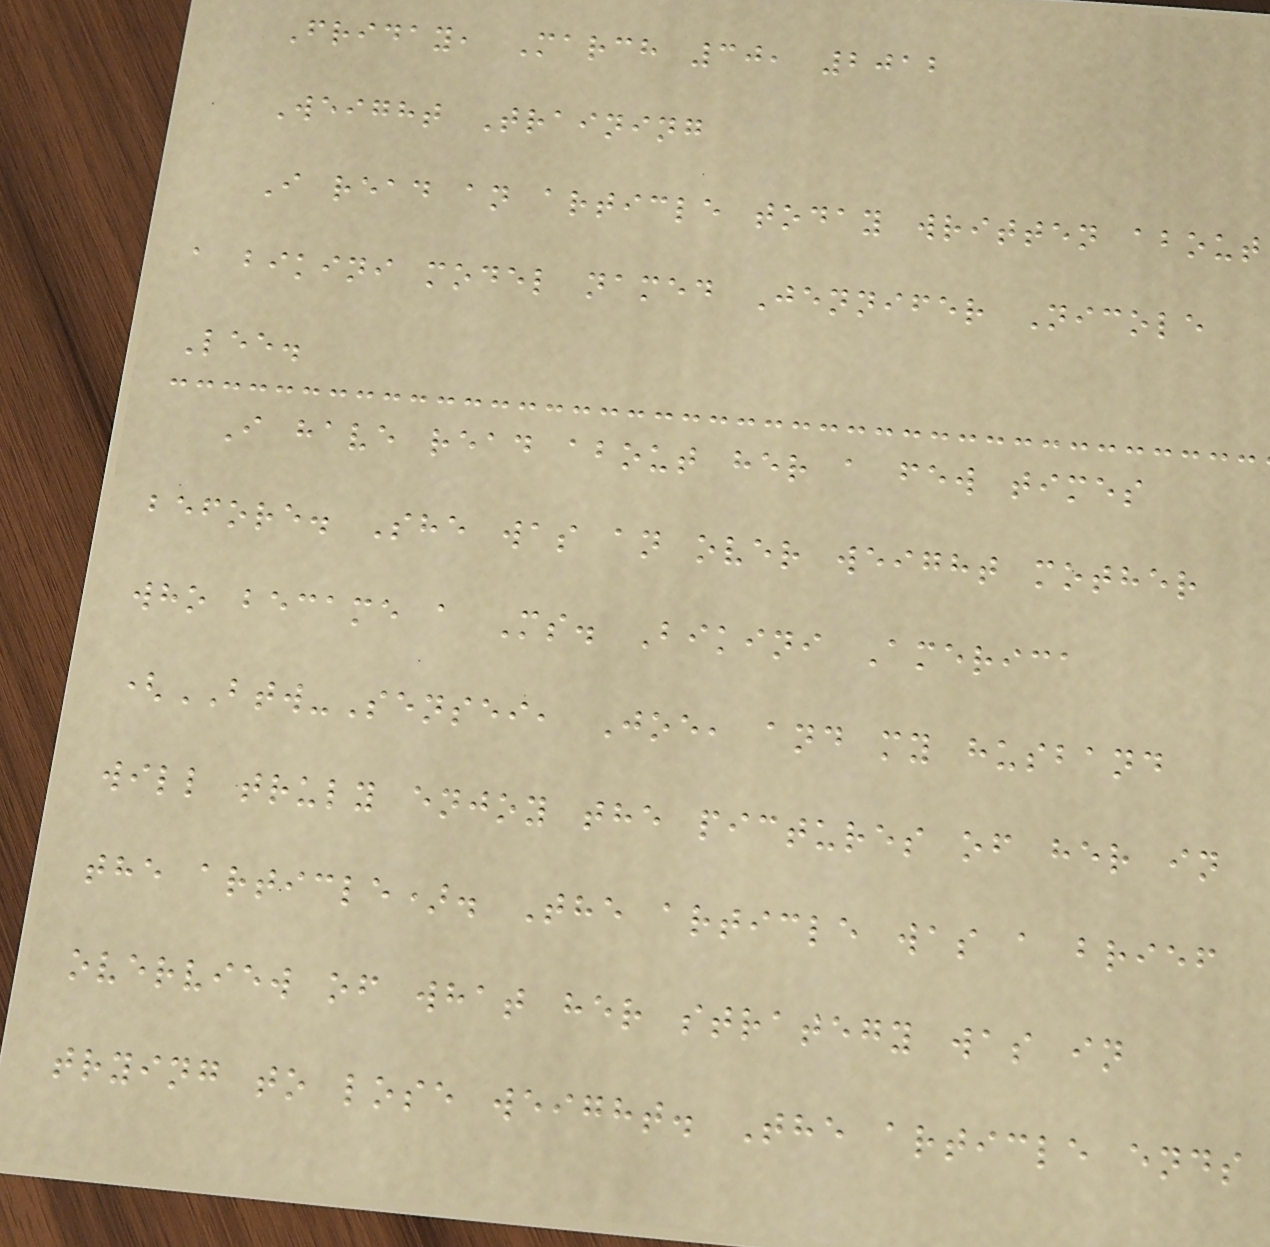Friday, March 30, 2012
Weight Training
I read an article today written about
a bikini model named Jennifer Nicole
Lee.
I have read about her a few times
before. She was an over weight mother
who became a Ms. Bikini America
(BTW-Sensei, Joe, and my husband
will truly enjoy the pictures of her in
the article). The article was a brief
overview of what her strategy was in
trying to lose weight. The article ends
